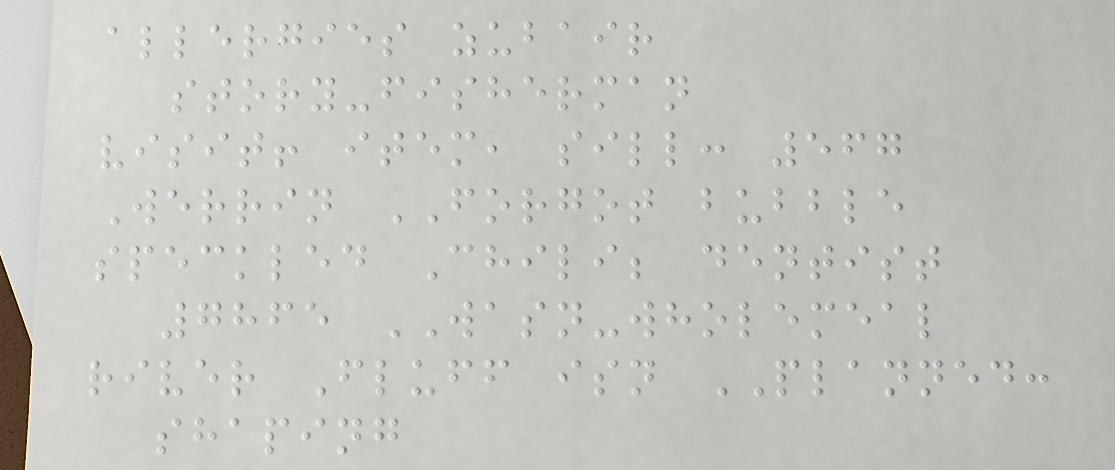allergies zubair
story-fisherman
visit! item, sill: 567
Werrin FORGOT bubble
speckled Chili; dentist
7865 WASN-wholemeal
river Fluff isn PLANNED:
shaping
